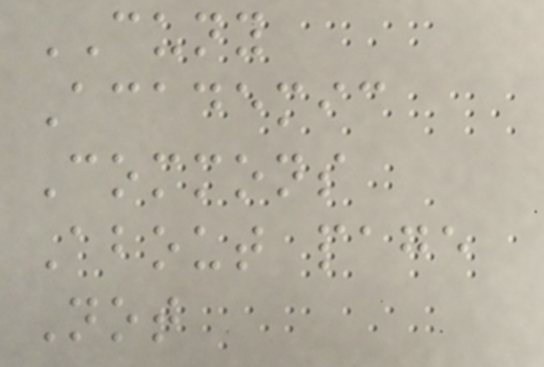CUNY
Academic
Commons
About page
Not
